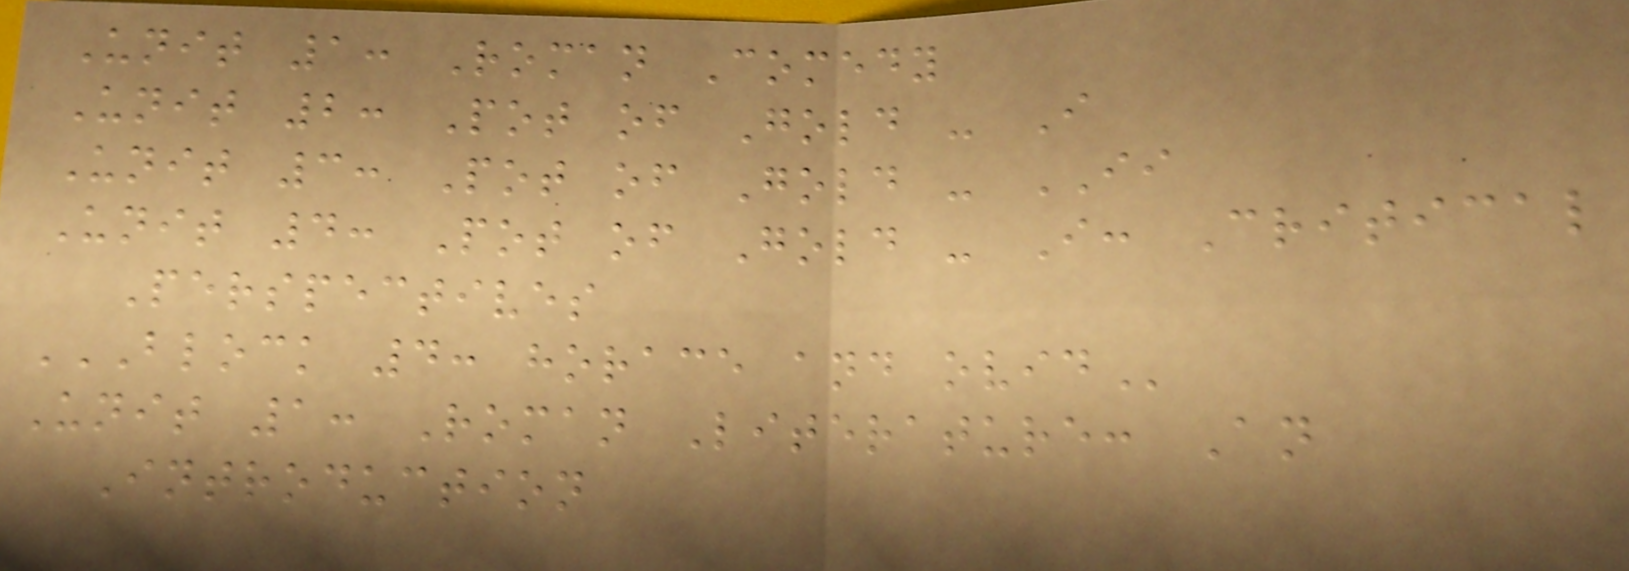Unit 1: Roman Comedy
Unit 2: Pot of Gold - I
Unit 3: Pot of Gold - II
Unit 4: Pot of Gold - I: Critical
Perspectives
BLOCK 4: HORACE AND OVID
Unit 1: Roman Literature: An
Introduction
